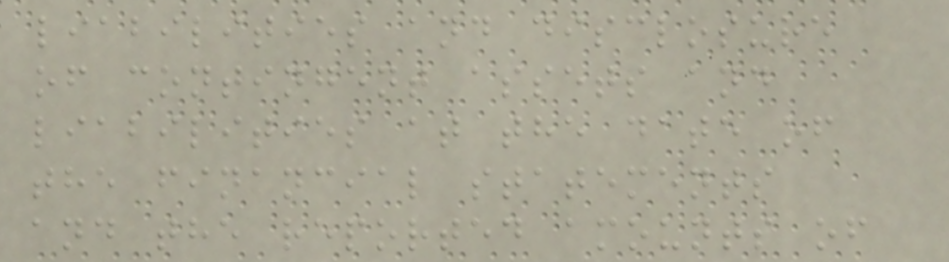liabilities and disclosure
of contingent assets and
liabilities at the date of
the financial statements
and the reported amounts of
